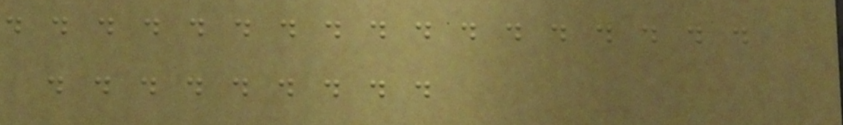. . . . . . . . . . . . . . . . .
. . . . . . . . .
